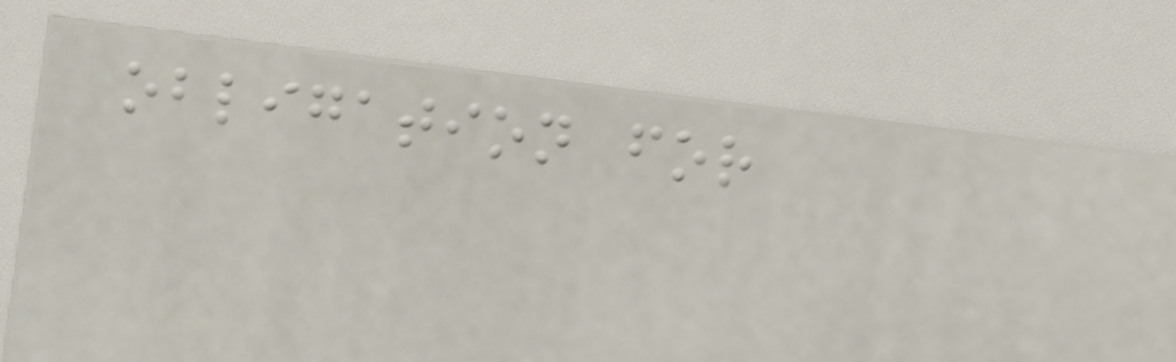obligation for
